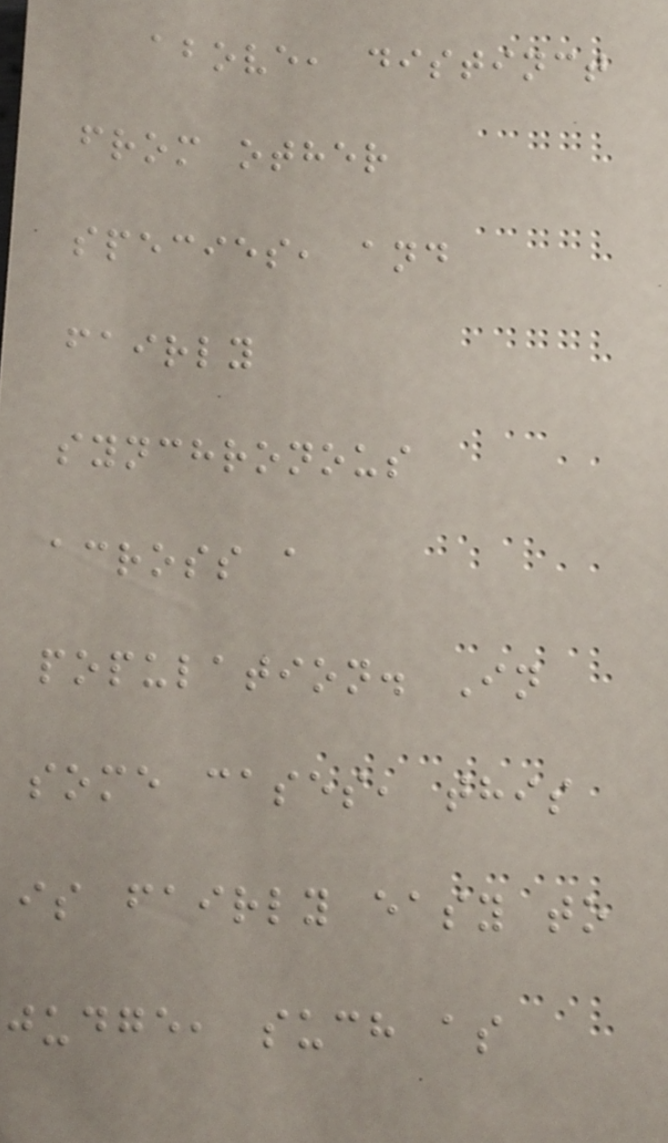above, distinct
from other
species, and
fairly
synchronous
across a
population. In
some cases, this
is fairly easy to
judge, such as
